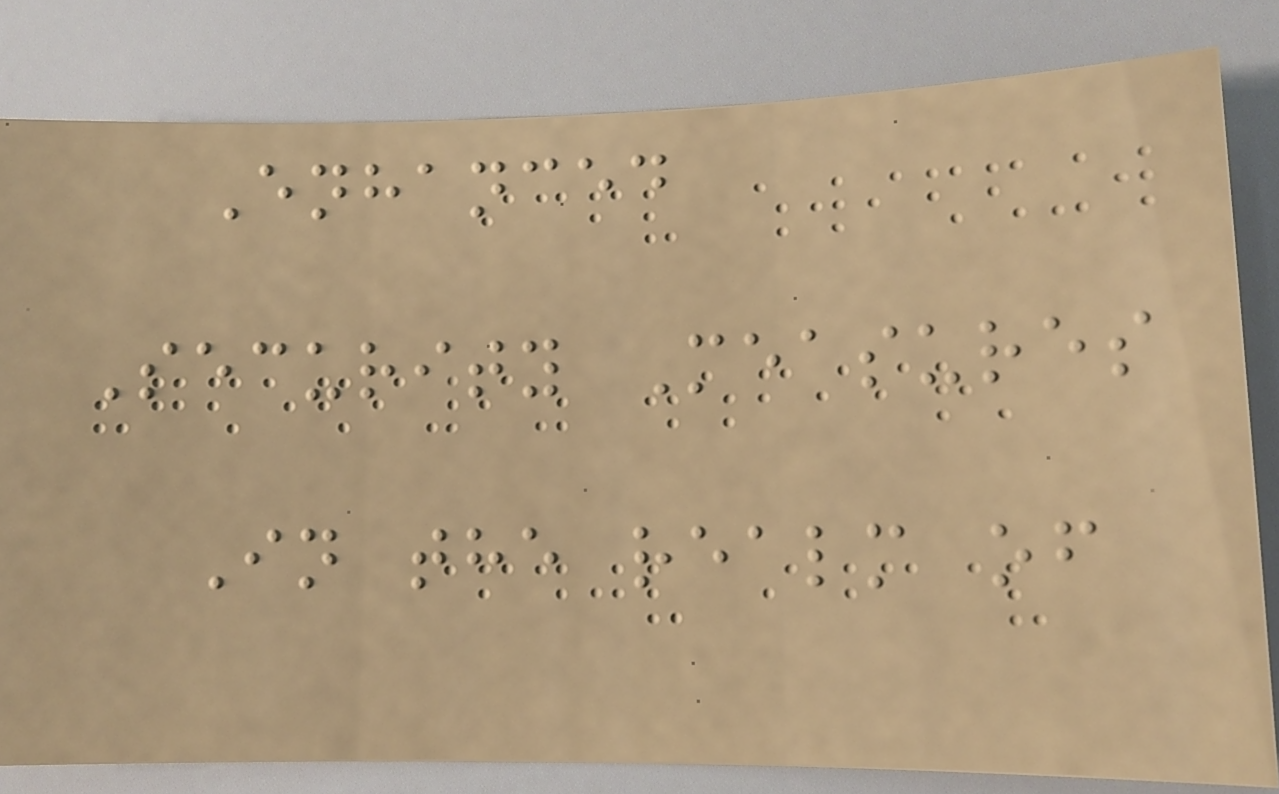Enhanced
Security Measures
In the realm of
